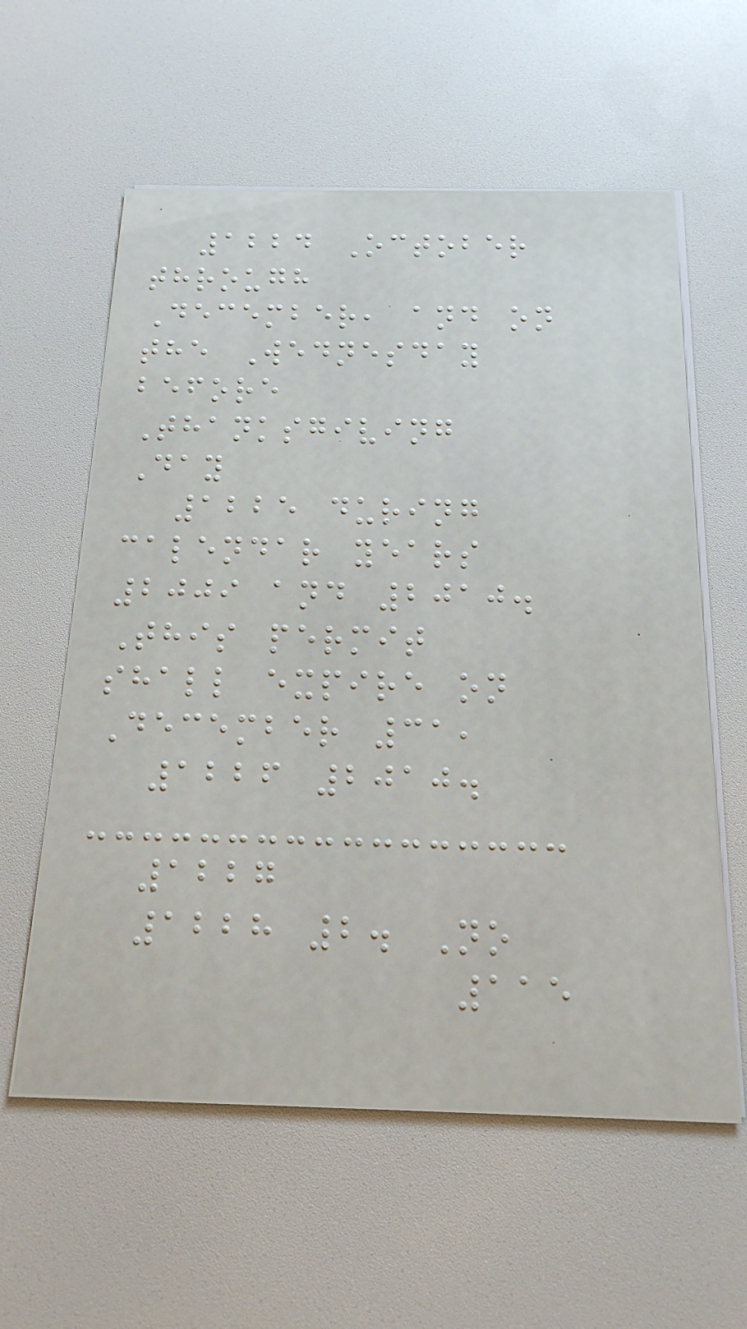1224 October
through
December, and on
the Wednesday
before
Thanksgiving
Day
1225 during
calendar years
2009 and 2010.
This permit
shall expire on
December 31,
1226 2010.
1227
1228 2. No
115
